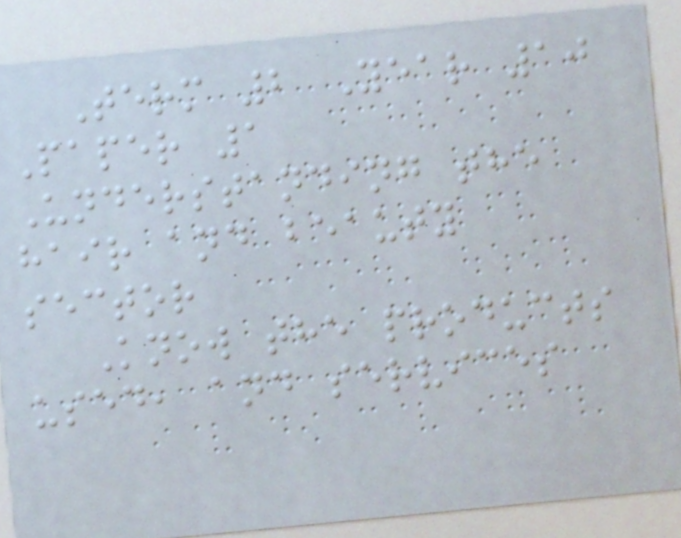Term 2 Year 10
Paper 1
Understanding the
hair and beauty
sector
Know the products
used, and services
